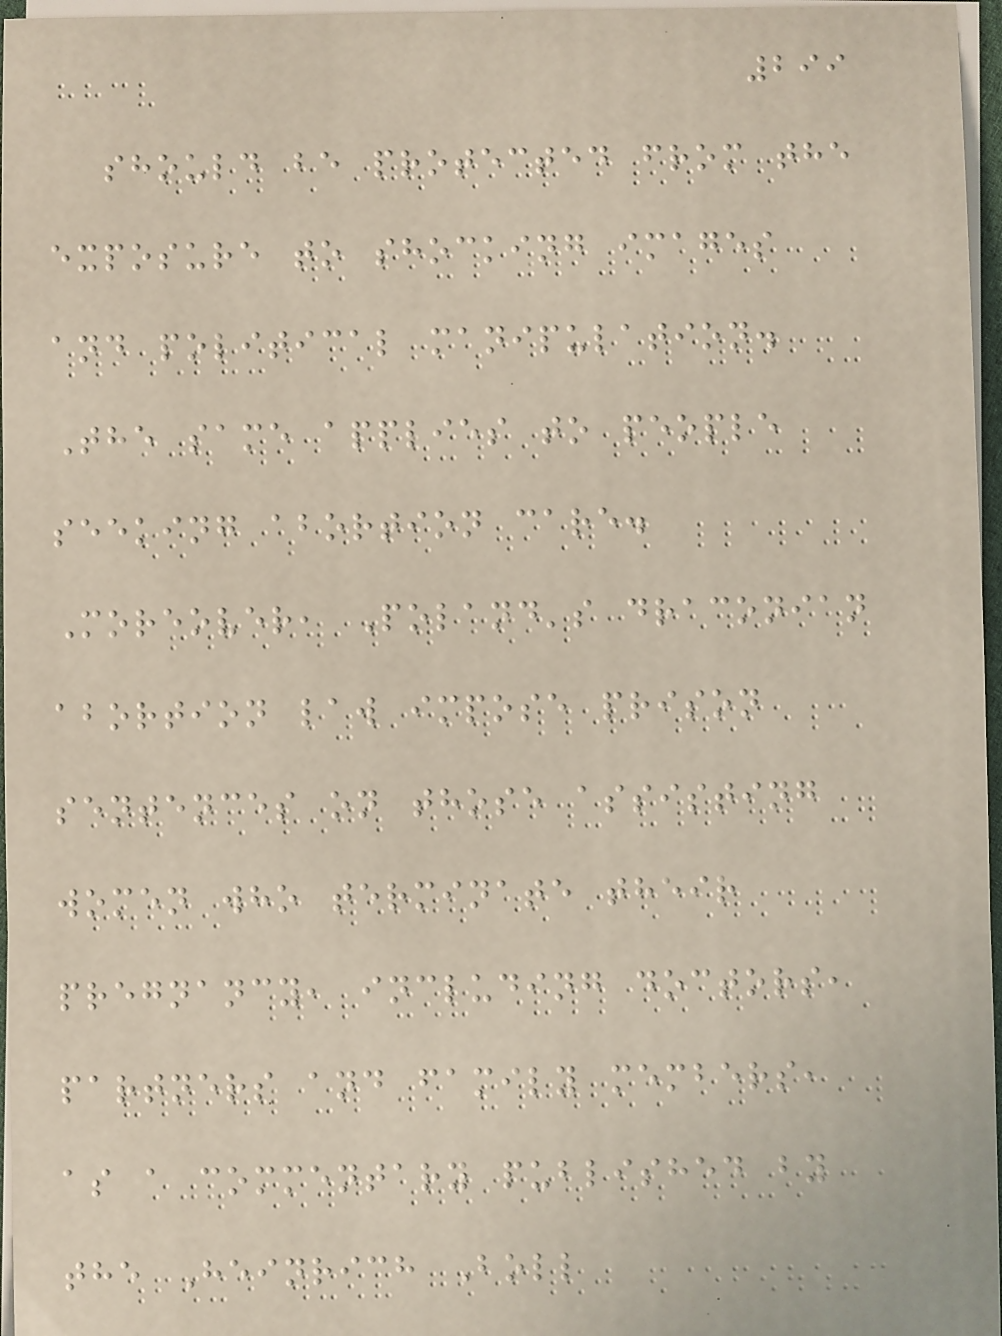299
should be protected from the
exposure to shocking images
and political manipulation.
The same applies to people
seeking abortion care.
Moreover, Poland's draconian
abortion law impose prison
sentences on those assisting
women who terminate their
pregnancy, including doctors,
partners and family members,
as a commentary published by
the Heinrich Boll
